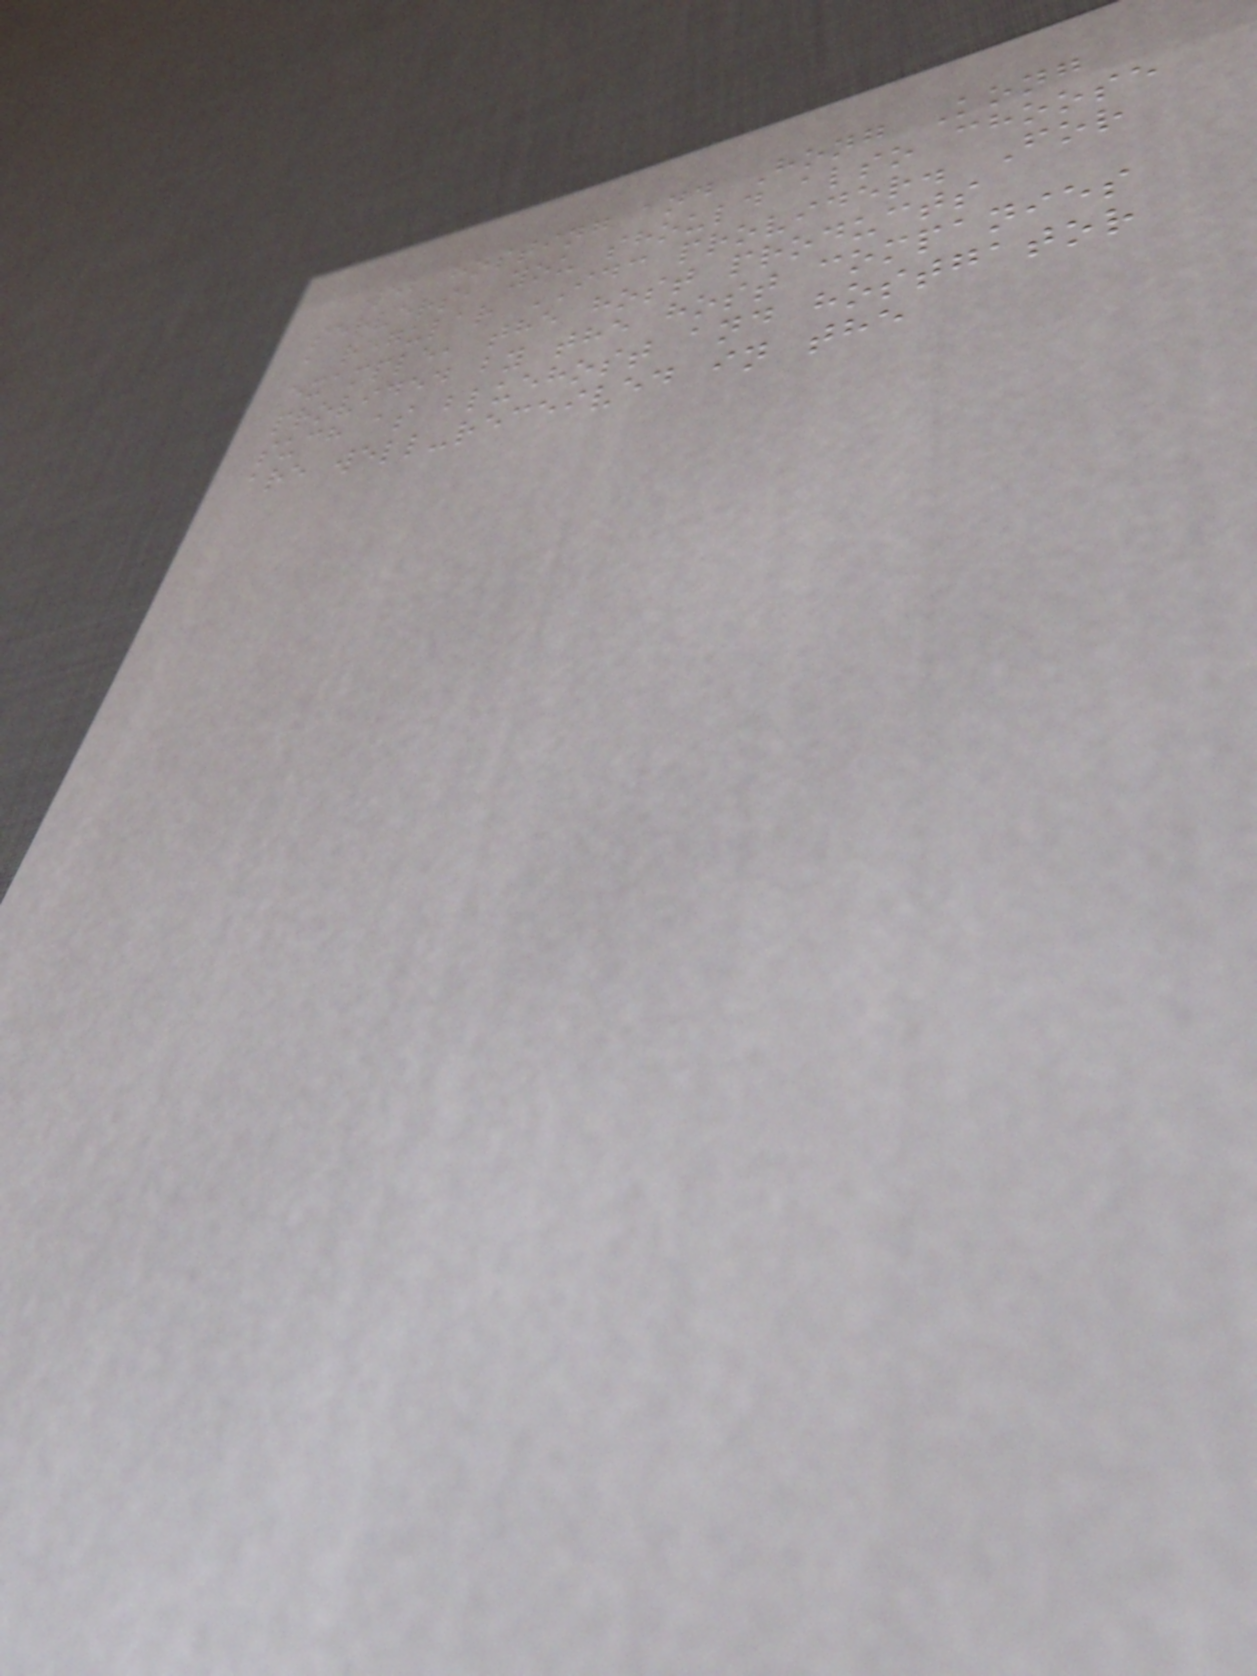web hosting and Hong Kong
servers, you should also choose
a regular IDC provider. For
example, the host products
provided by the host companies
such as bluehost and hostgator
are well-received in the
